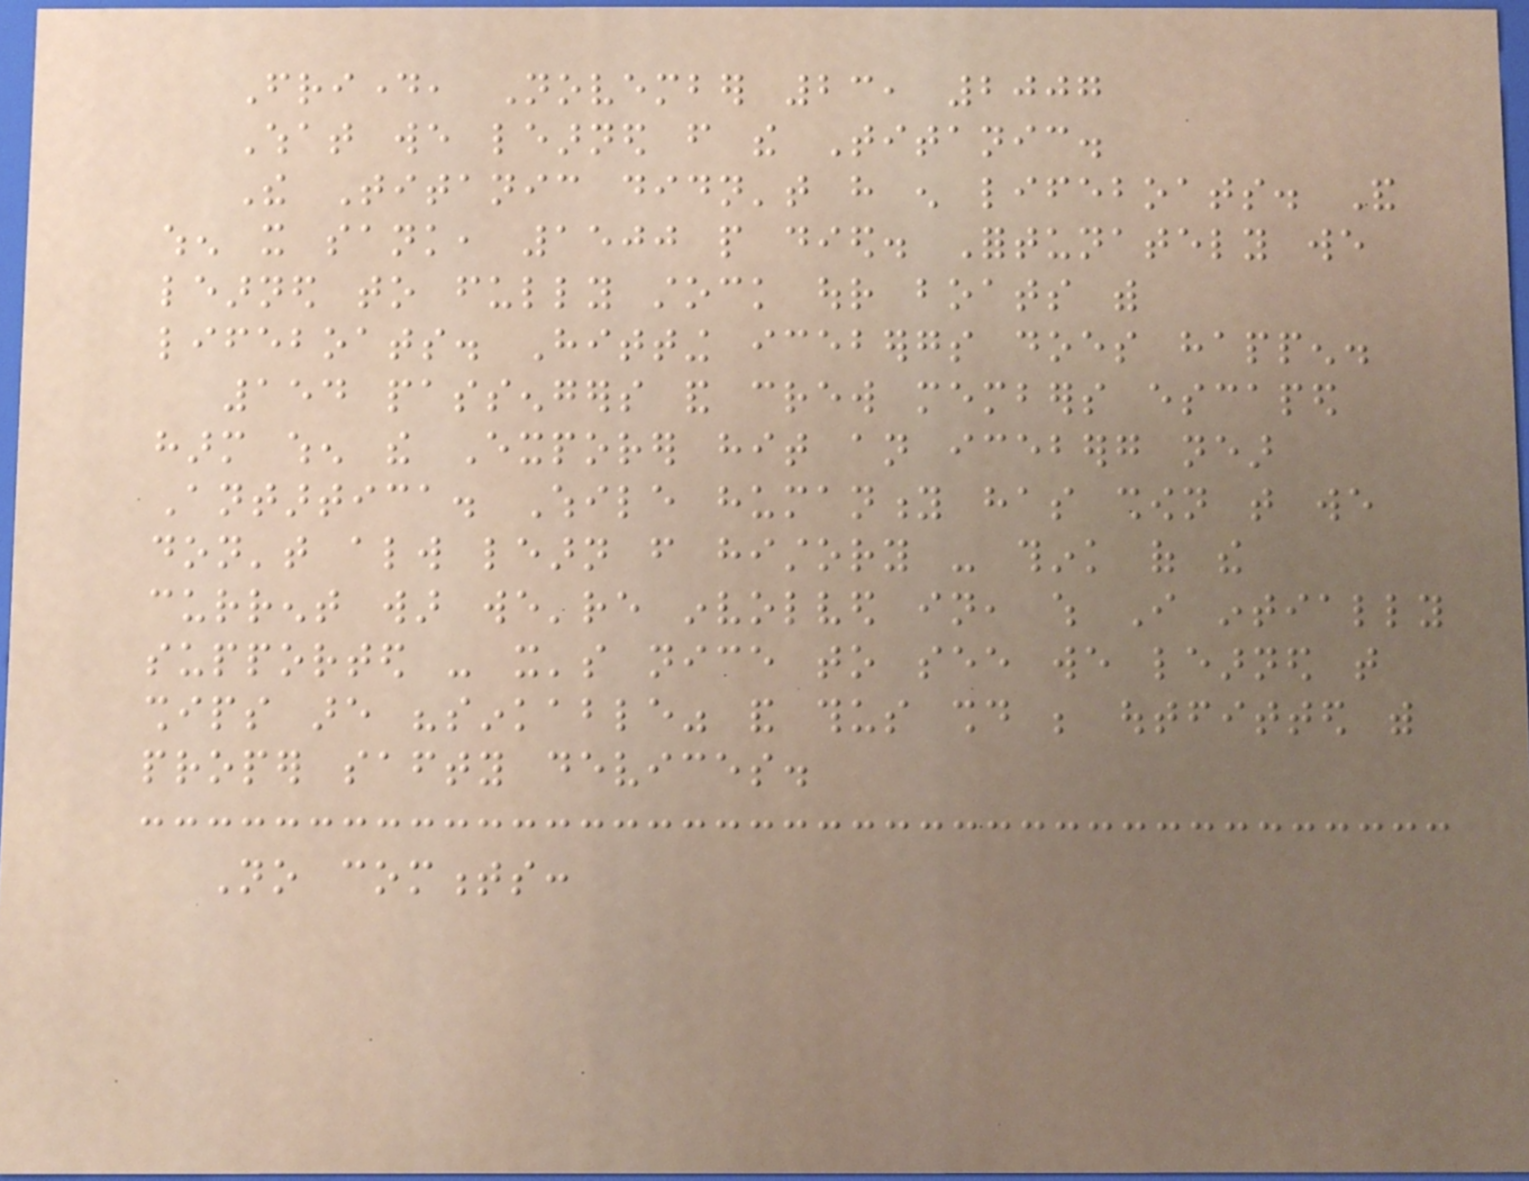Friday, November 23, 2007
What we learned from the Titanic.
The Titanic didn't have enough lifeboats. And
when it sank, 1500 people died. Fortunately we
learned to fully stock our boats with
lifeboats. Hitting icebergs does happen.
154 passengers and crew members escaped
harm when the Exporer hit an iceberg near
Antartica. While humanity has shown that we
don't always learn from history - think of the
current war we're involved in, which I intially
supported - it's nice to see we learned that
ships are "sinkable" and thus should be outfitted with
proper safty devices.
No comments:
